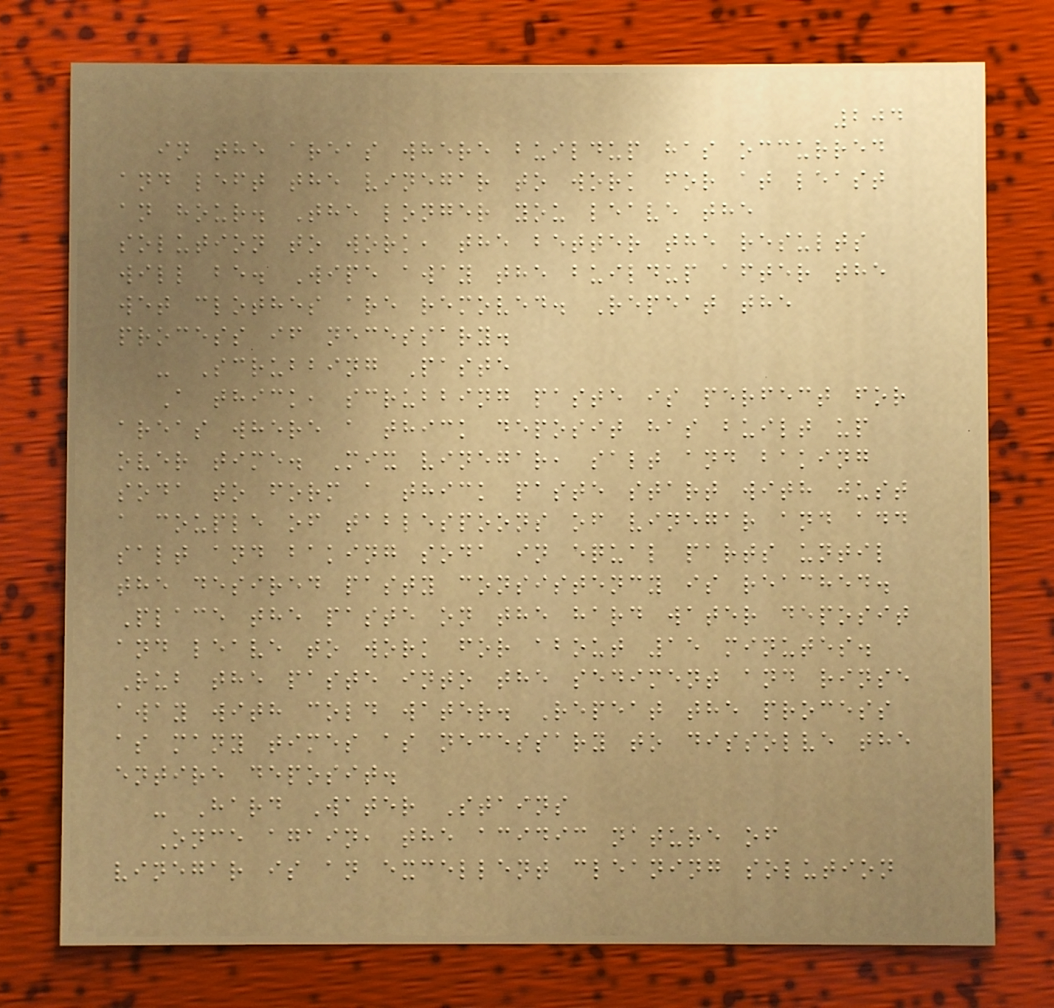204
in the areas where buildup has occurred
and left the vinegar to work for at least
an hour. The longer you leave the
solution to work, the better the results
will be. Wipe away the buildup after the
wet clothes are removed. Repeat the
process if necessary.
- Scrubbing Paste
A thick, scrubbing paste is perfect for
areas where a thick deposit has built up
over time. Mix vinegar, salt and baking
soda to form a thick paste start with just
a couple of tablespoons of vinegar and add
salt and baking soda in equal parts until
the desired pasty consistency is reached.
Place the paste on the hard water deposit
and leave to work for about 15 minutes.
Rub the paste into the sediment and rinse
away with cold water. Repeat the process
as many times as necessary to dissolve the
entire deposit.
- Hard Water Stains
Once again, the acidic nature of
vinegar is an excellent cleaning solution
